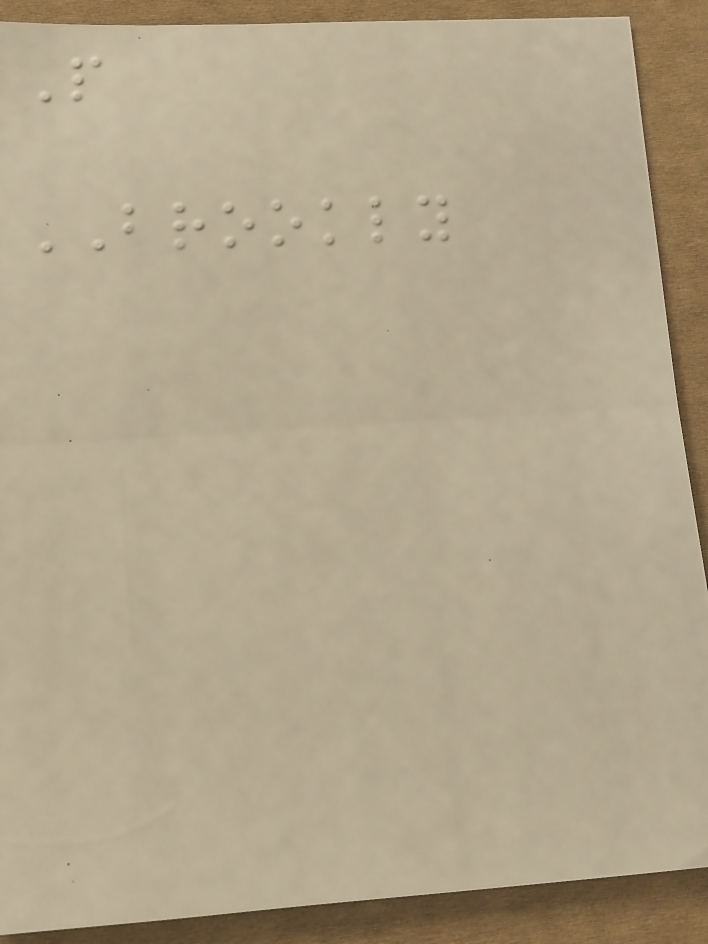P
BROOKLY
